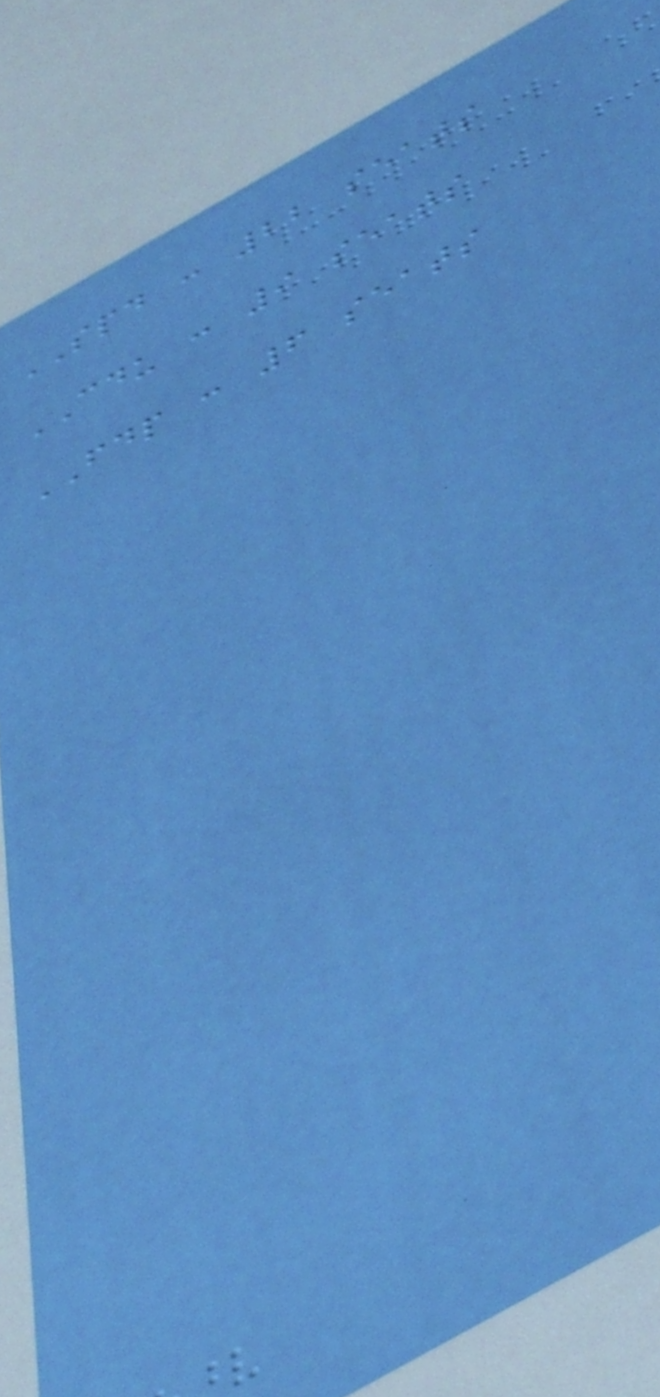SPD : 22 seats
CDU : 9 seats
FDP : 6 seats
